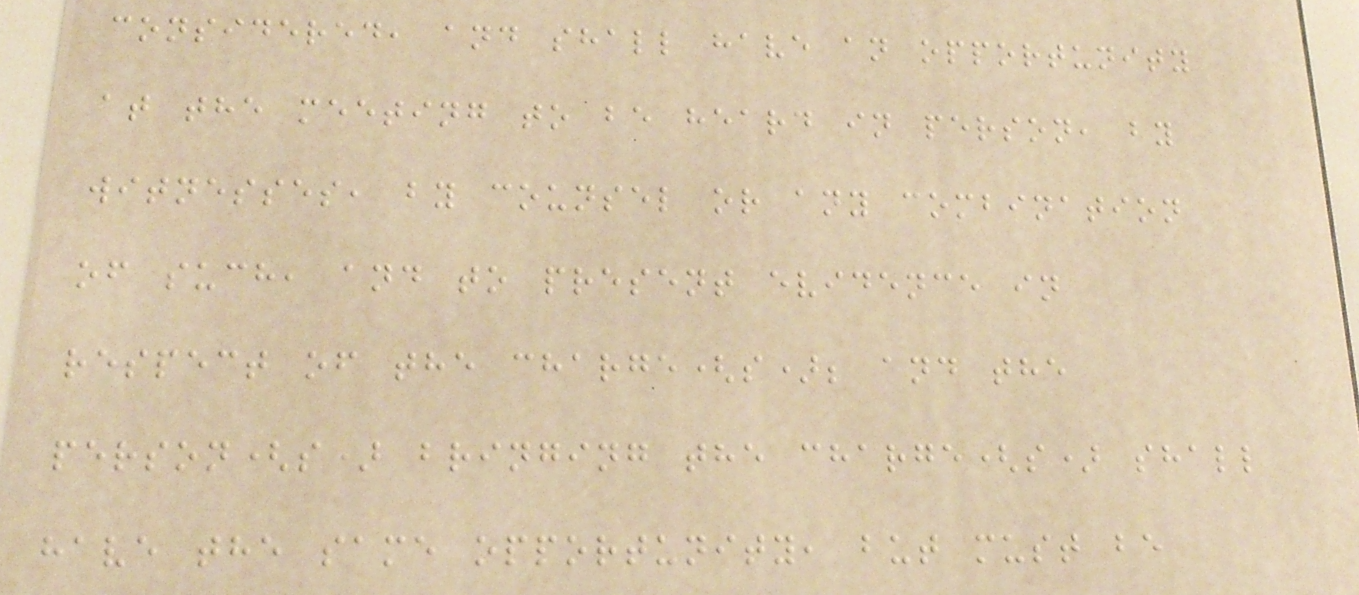considered, and shall have an opportunity
at the meeting to be heard in person, by
witnesses, by counsel or any combination
of such, and to present evidence in
respect of the charge(s); and the
person(s) bringing the charge(s) shall
have the same opportunity, but must be
